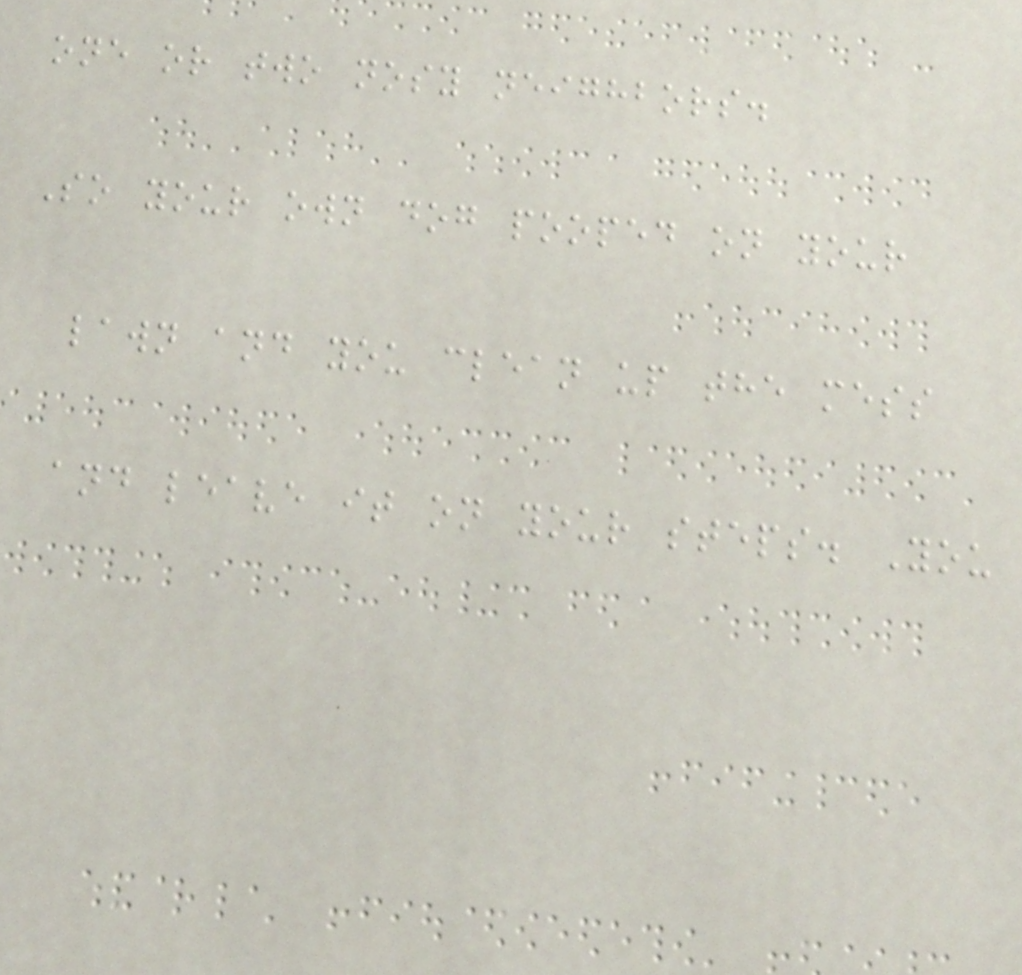one or two nosy neighbors.
So your own dog pooped on your
lawn and you clean up the mess
and leave it on your steps. You
